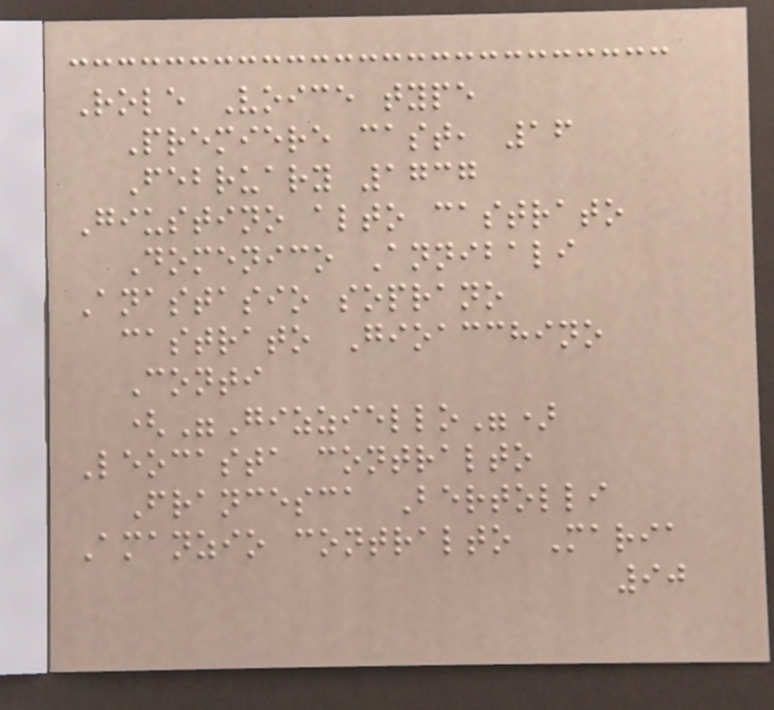Role Voice type
Premiere cast, 16
February 1737
Giustino alto castrato
Domenico Annibali
Anastasio soprano
castrato Gioacchino
Conti
("Gizziello")
Leocasta contralto
Francesca Bertolli
Amanzio contralto Maria
90
